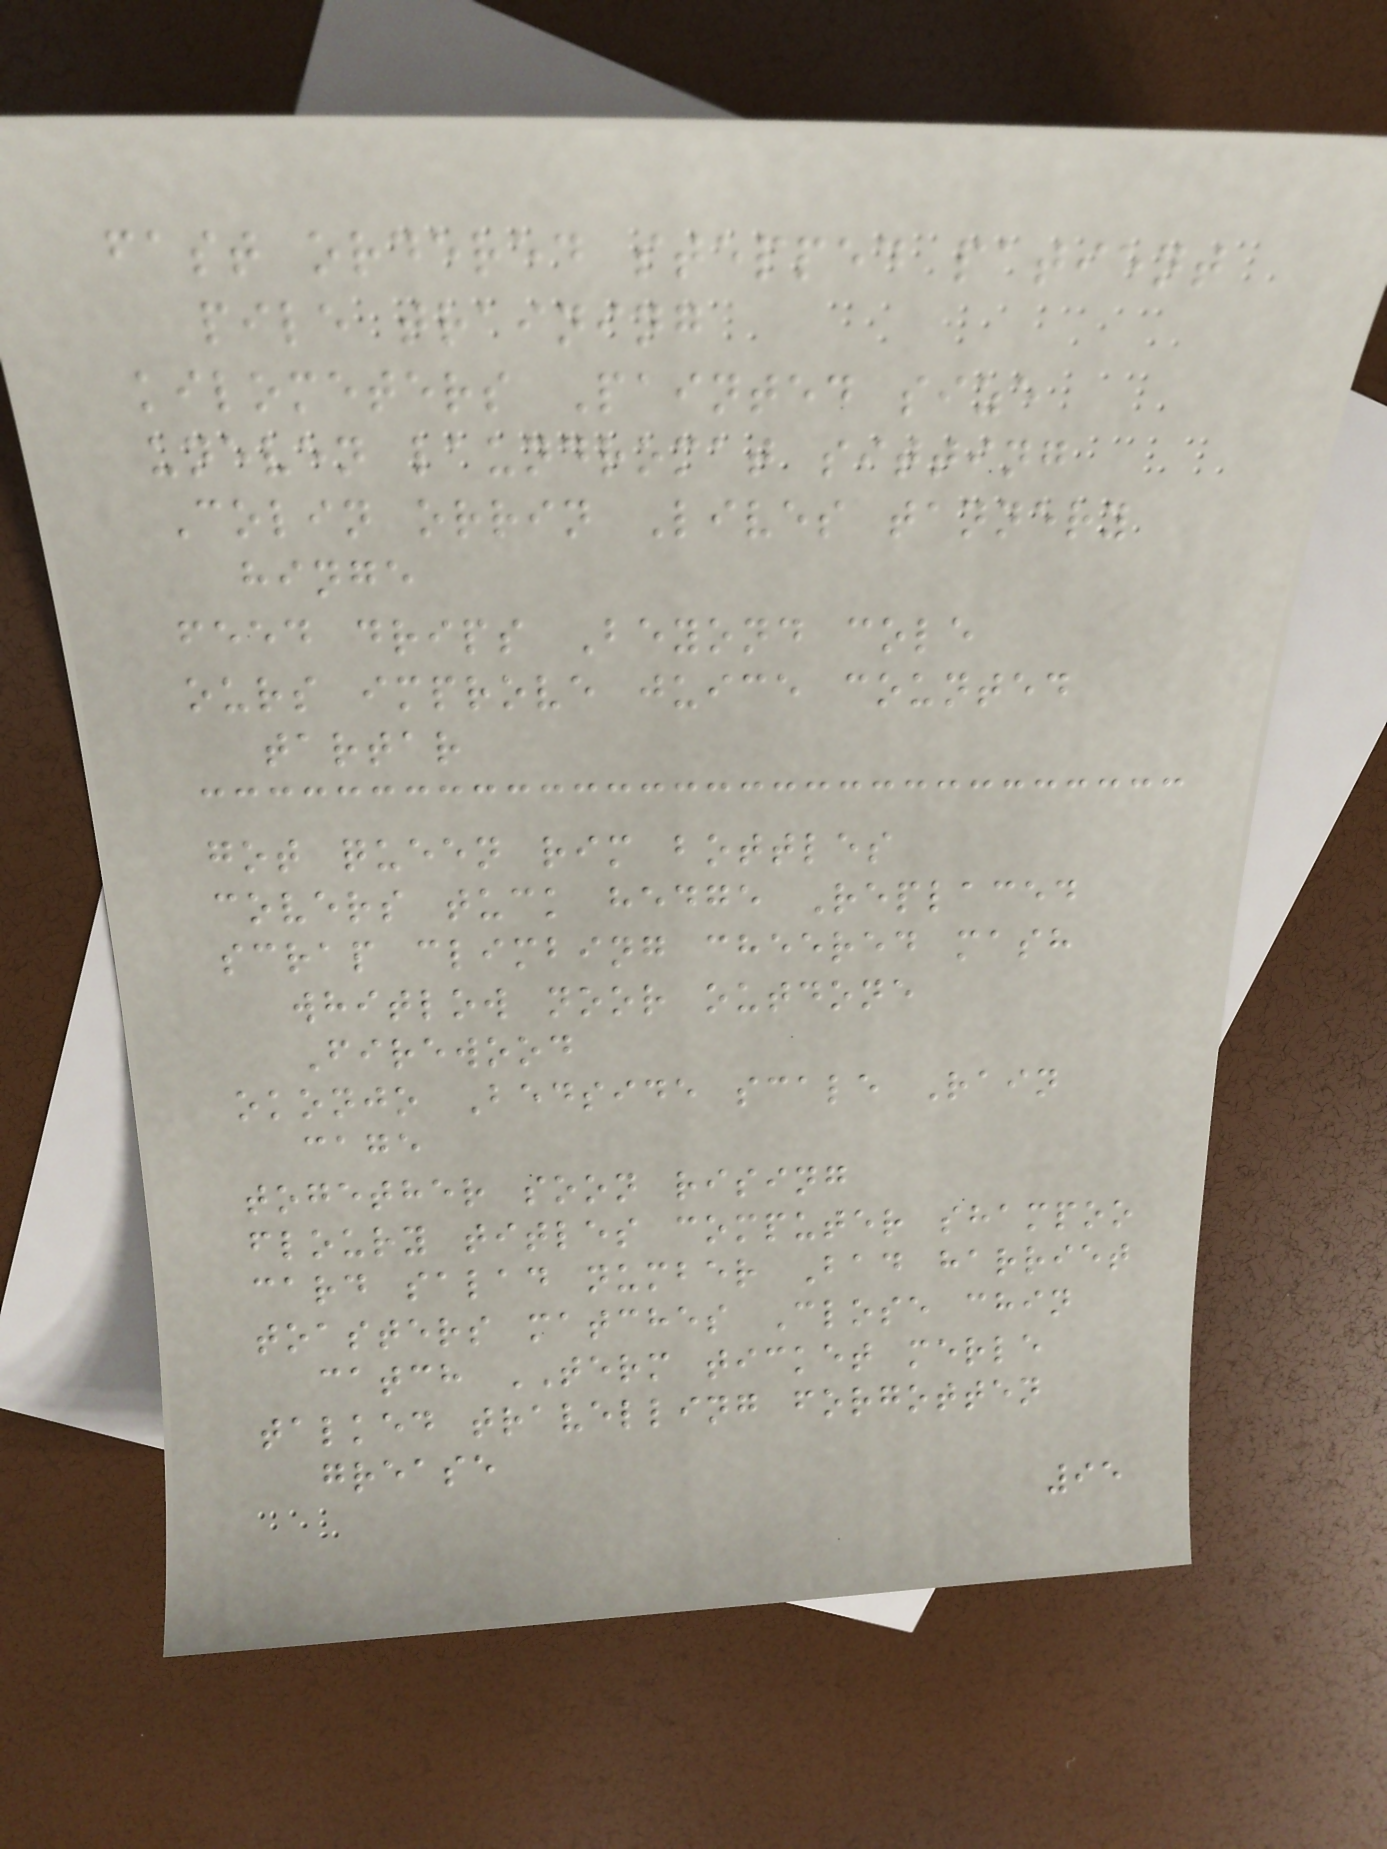fast ordered stepped patient
pile training
kilometers Painted size
uneven laundromat sitting
Colin orrin Lives tannery
hinge
feed drips Beyond cole
ours improve juice counted
tartar
got queen rim bottles
covers tuck hedge Replaced
scrap climbing cheered mash
whitlow noor outdone
Firewood
okonjo Bedside scale Rain
cage
together soon rising
floury titles computer shampoo
card salad number Bad harriet
toasters matches Close chin
catch TERM ticket merle
talked travelling forgotten
grease
95
